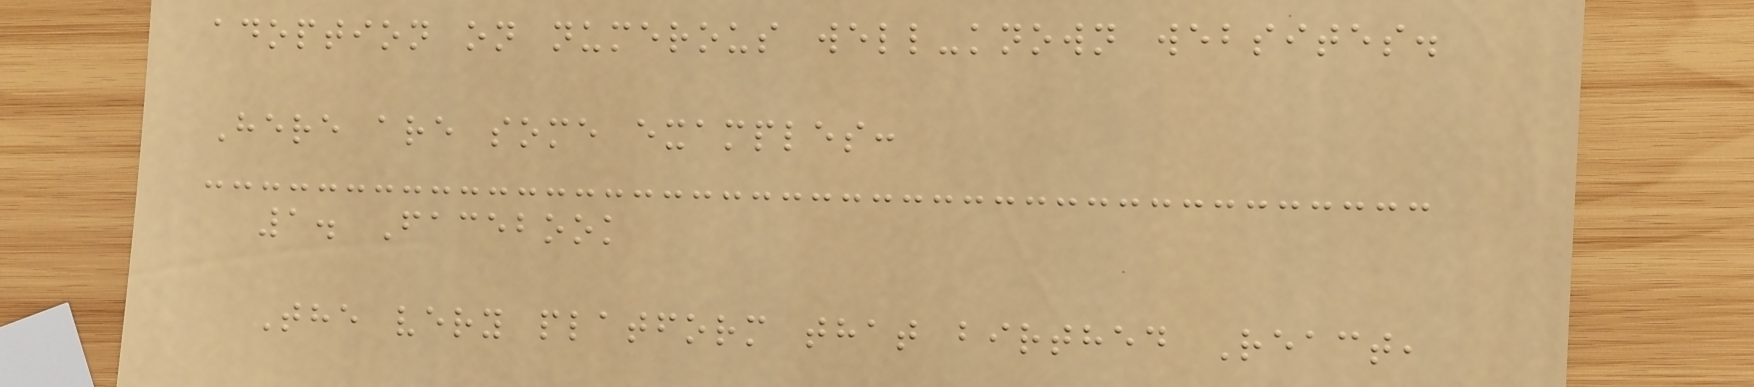adoption on numerous well-known websites.
Here are some examples:
1. Facebook
The very platform that birthed React,
